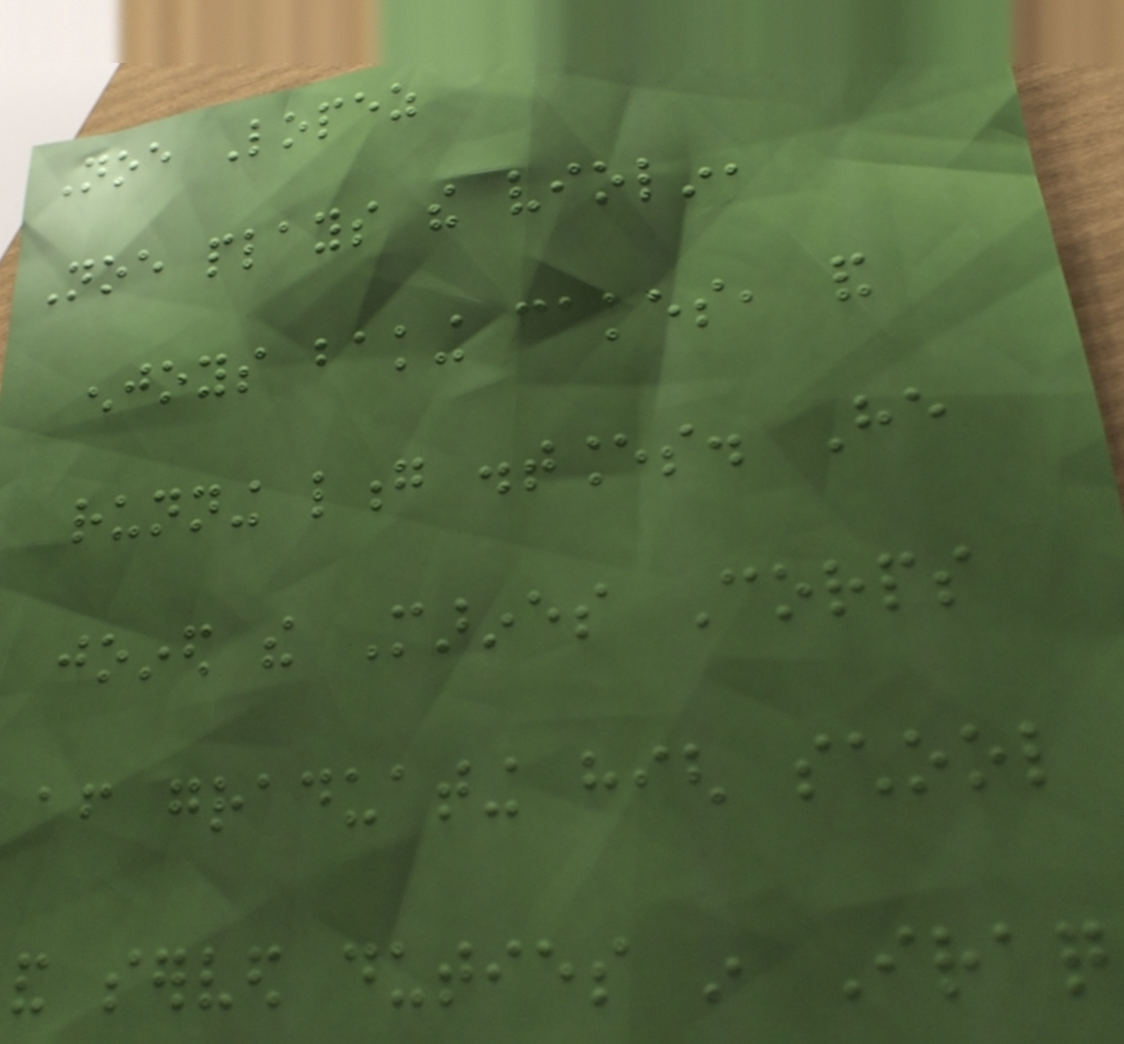Noe Lopez
Noe plays the violin,
enjoys baking cakes, and
running long distances. He
joined the Marines Corps
after graduating high school
and served duties in Iraq
